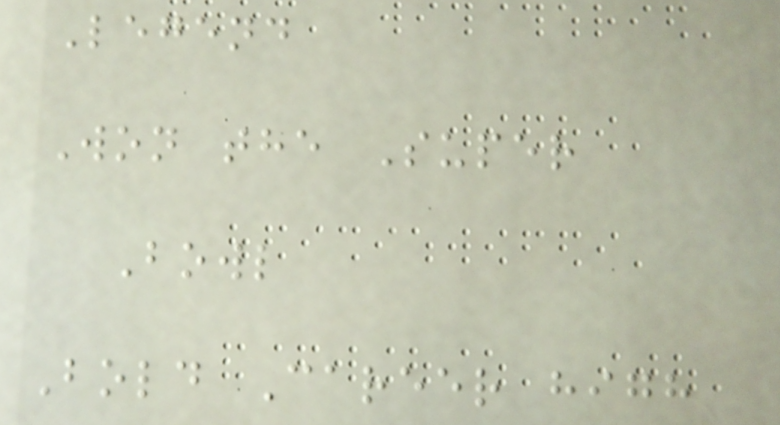Legend
Won the Super
Bowl
Bold Career high
